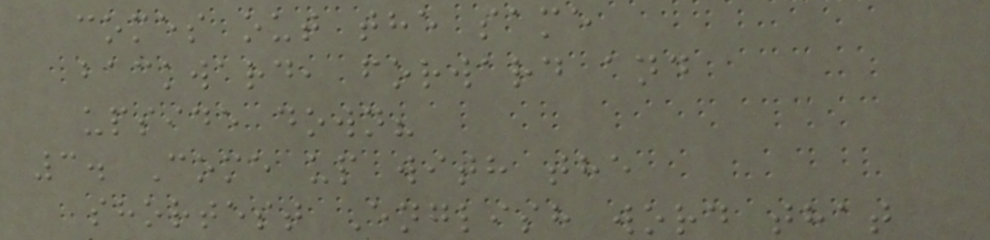comes out the same
backward, forward and
upside down?
3. Come up with the
shortest English word that
